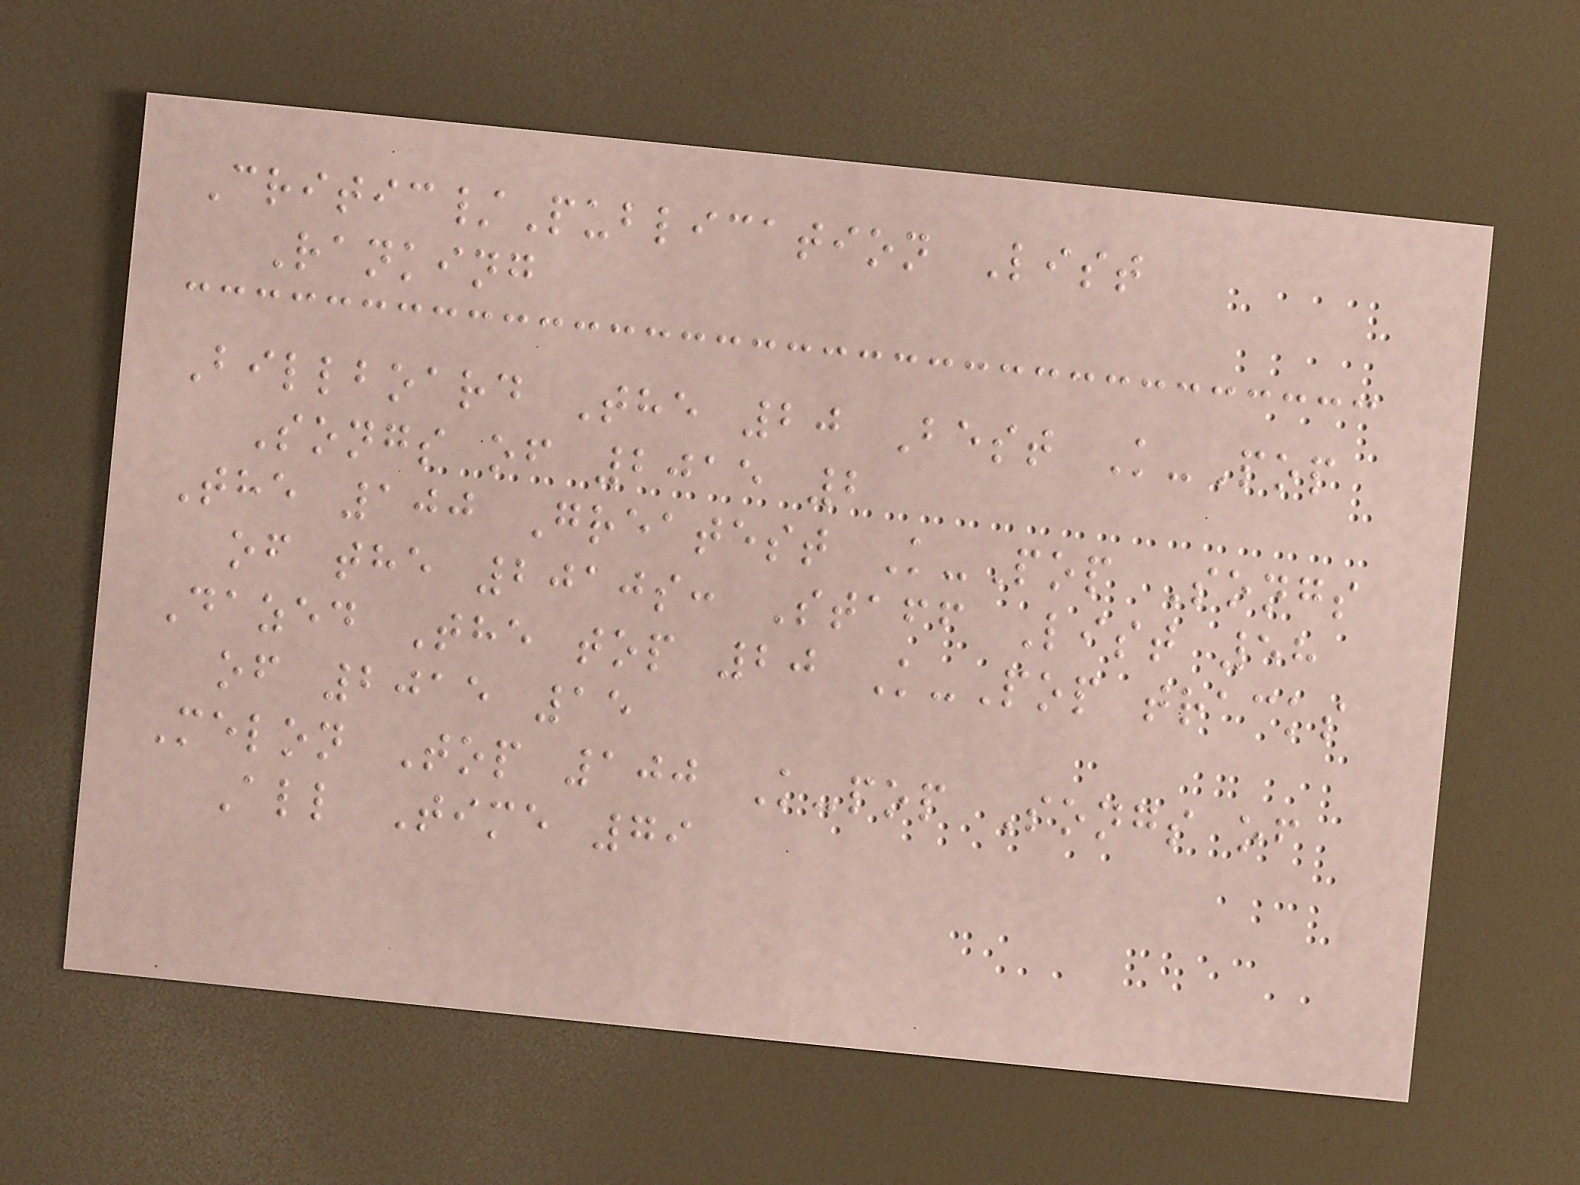Critic/Publication List
Ranking
Billboard The 20 Best K-Pop
Songs of 2015 2
The 100 Greatest K-Pop Songs
of the 2010s: Staff List 58
Dazed The top 20 K-Pop tracks
of 2015 15
Melon Top 100 K-pop Songs of
All Time 79
